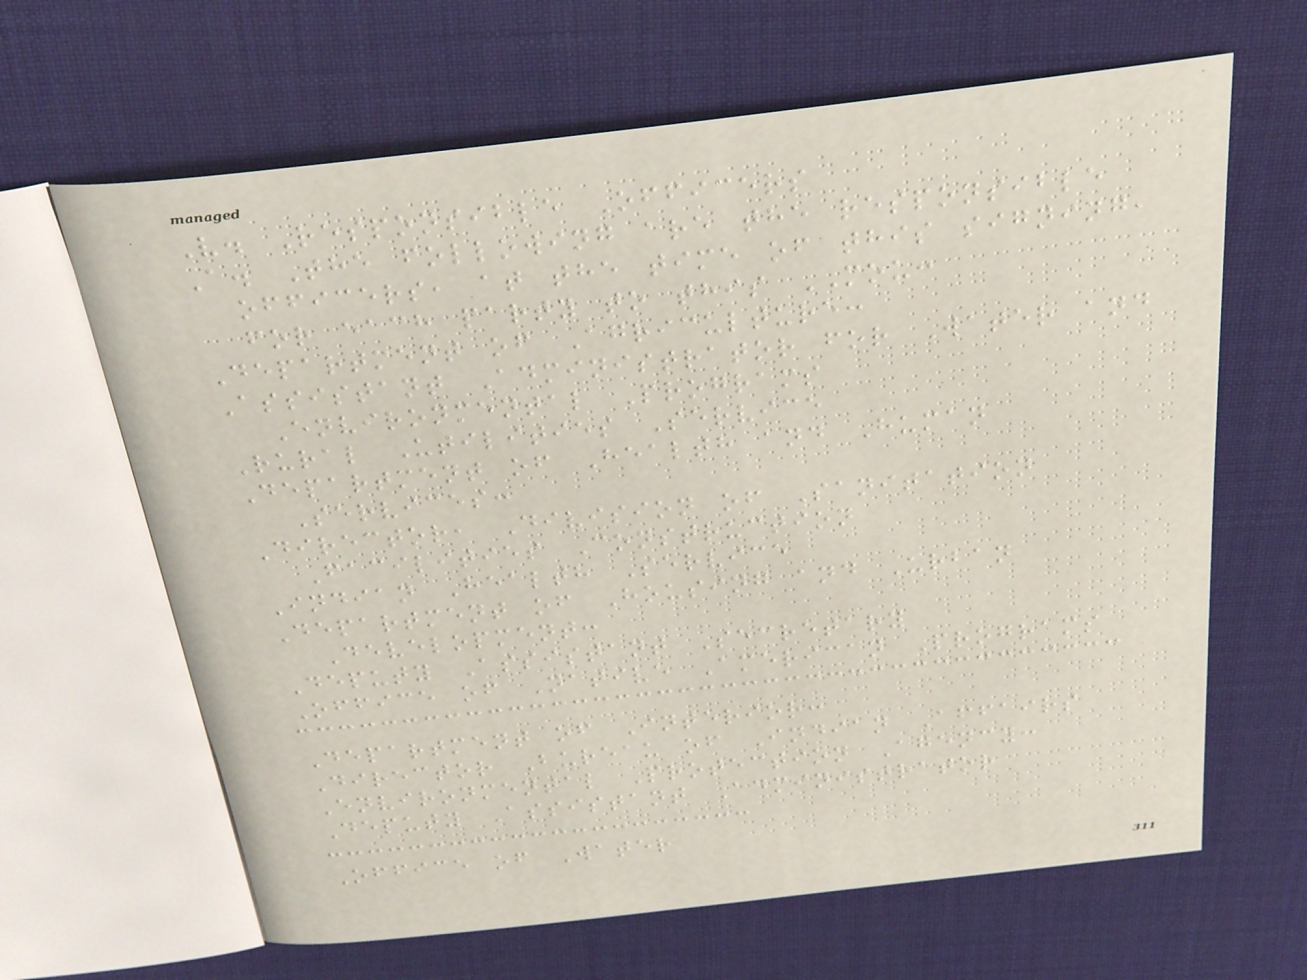V. Responsible Officers
A. The following are the responsible
officers, at the time of this signing,
for each party to this MOU:
Department of Agriculture:
Assistant Administrator for Water and
Environmental Programs
Rural Utilities Service
Department of Health and Human
Services:
Director, Division of Sanitation
Facilities Construction
Indian Health Service
Department of Housing and Urban
Development:
Deputy Assistant Secretary
Office of Native American Programs
Department of Interior:
Director Bureau of Indian Affairs
Environmental Protection Agency:
Deputy Assistant Administrator
Office of Water
